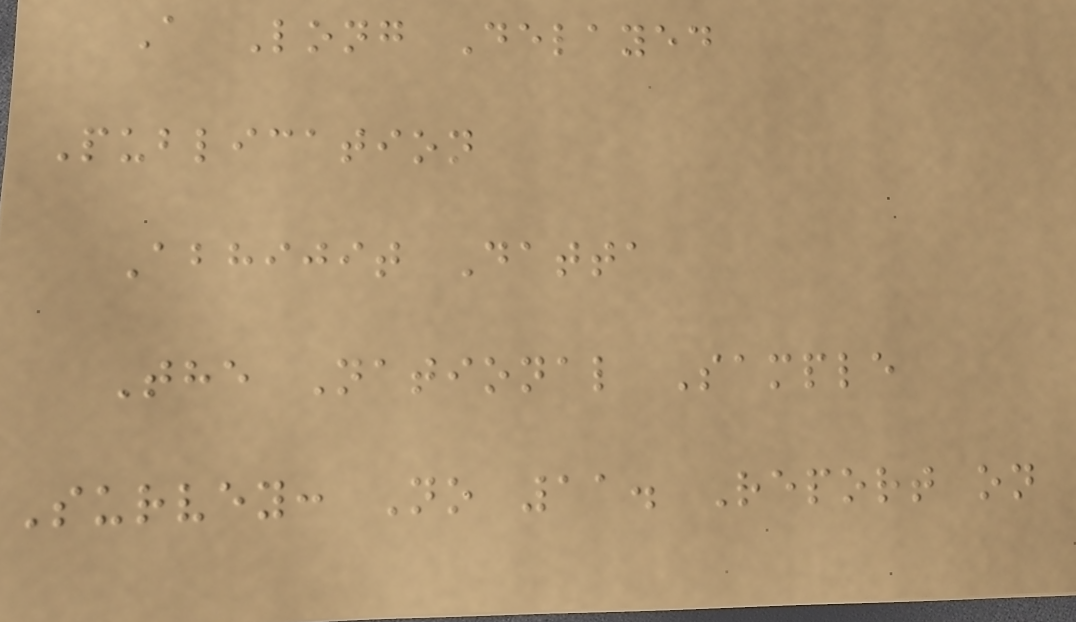A Long Delayed
Publication
Abhijit Datta
The National Sample
Survey: No 11. Report on
